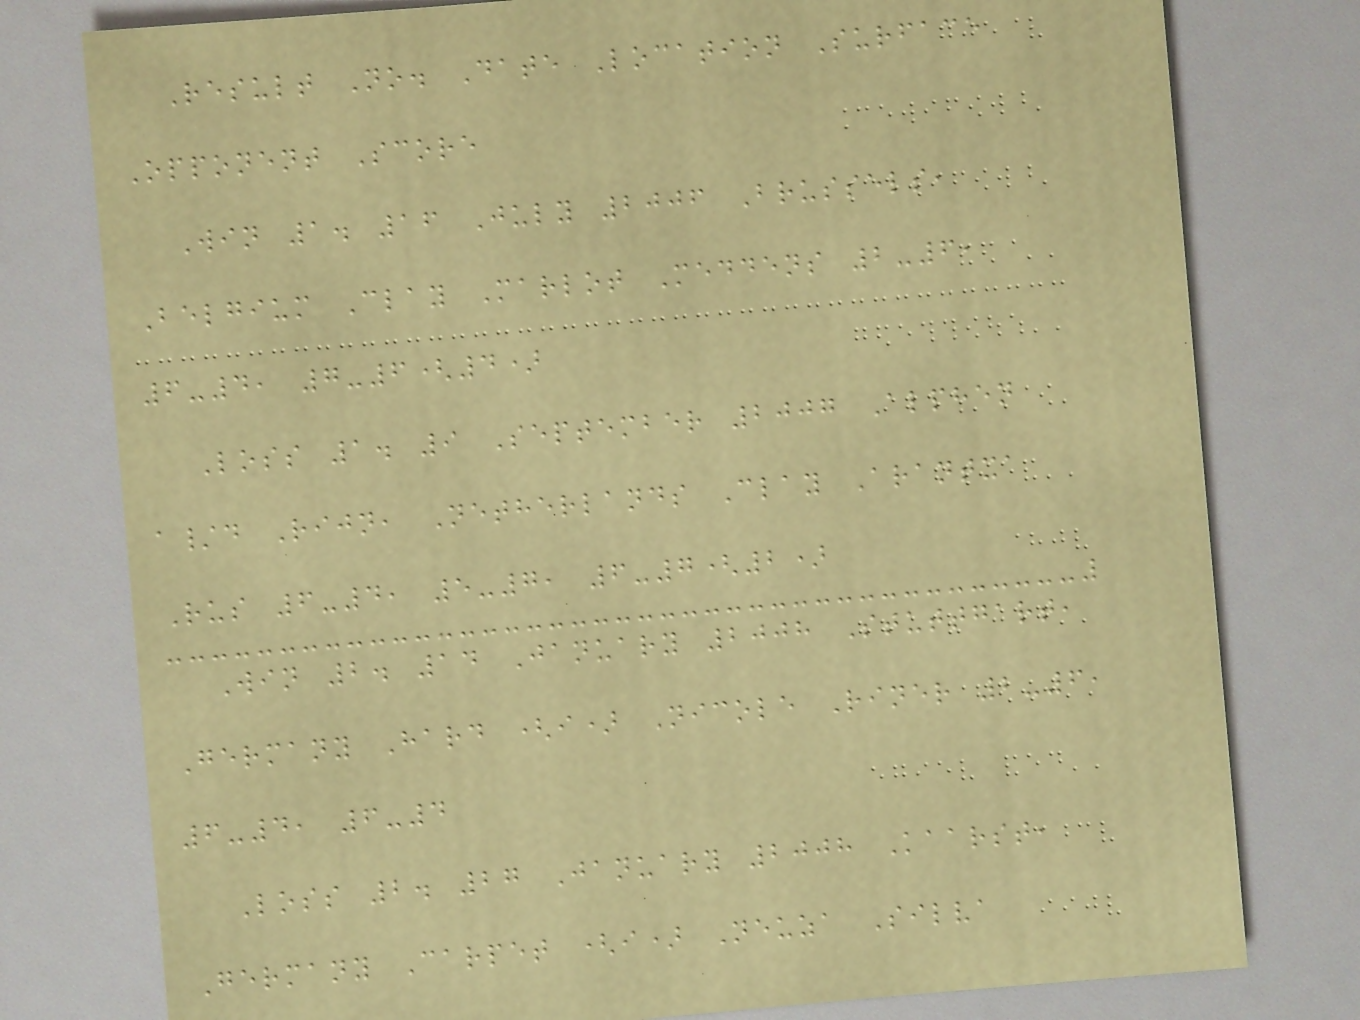Result No. Date Location Surface
Opponent Score
Win 1. 16 July 2006 Brussels,
Belgium Clay Marlot Meddens 2-6,
6-4, 7-6(4)
Loss 1. 9 September 2007 Alphen
a/d Rijn, Netherlands Clay Arantxa
Rus 6-4, 5-7, 6-7(2)
Win 2. 14 January 2008 Stuttgart,
Germany Hard (i) Nicole Riner 2-6,
6-4, 6-4
Loss 2. 27 January 2008 Kaarst,
Germany Carpet (i) Neuza Silva
